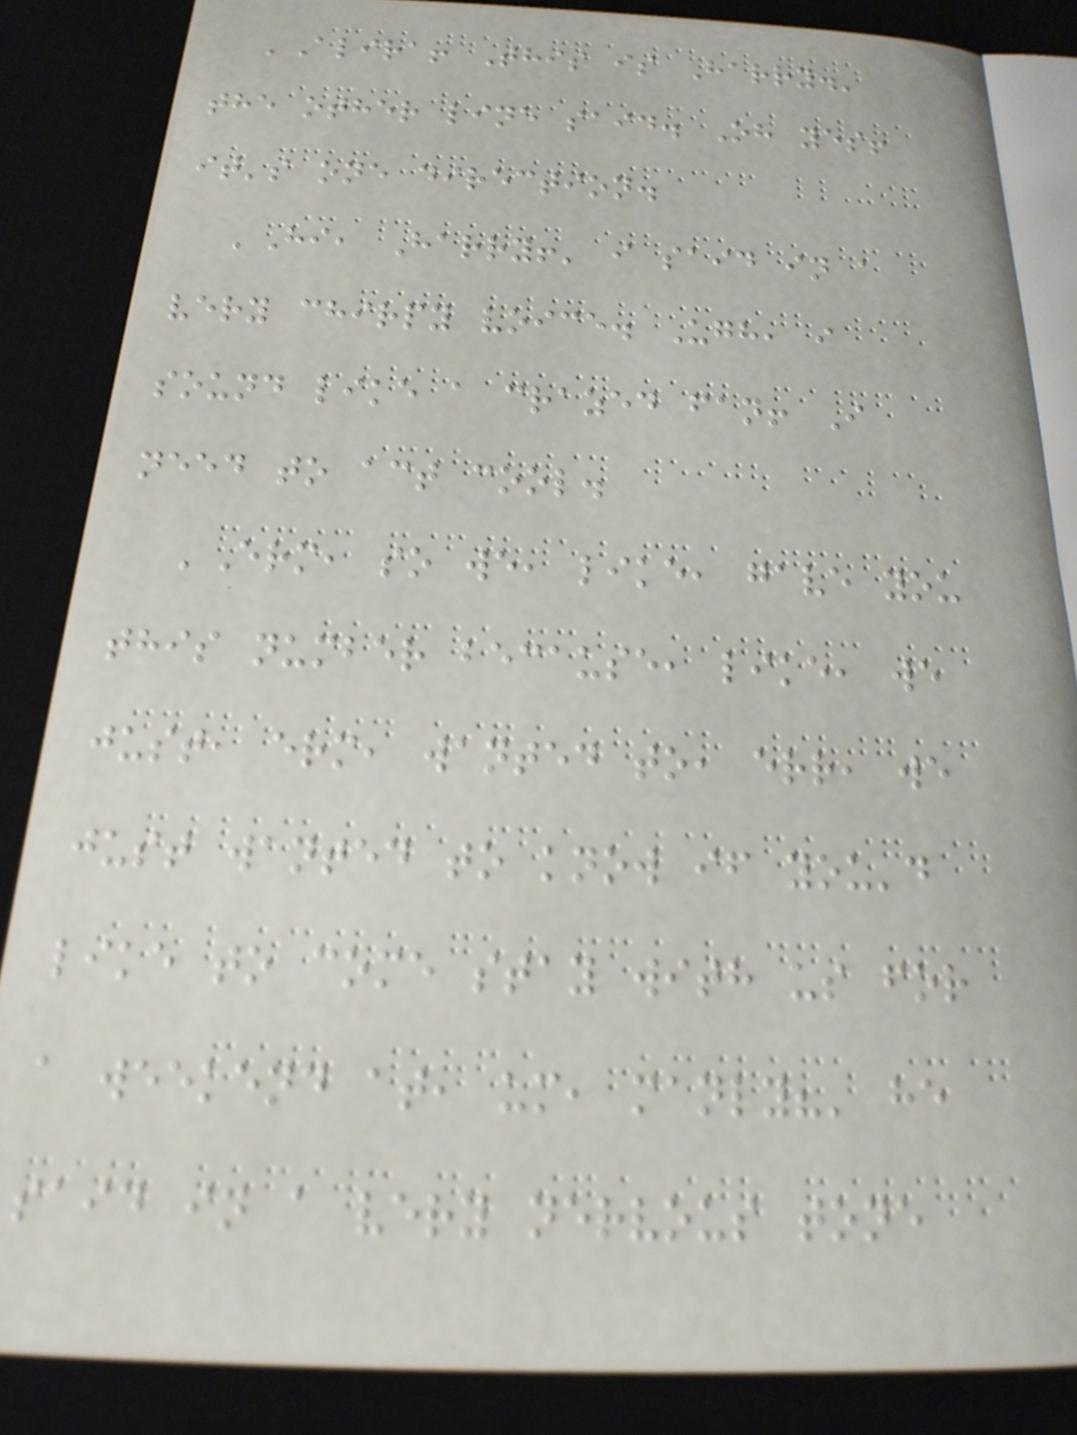'Alira! This is Harry.'
the other line said. Oh yes!
it's one direction.
'Hi, Harry!' i said in a
very chirpy voice. Ugh, i
sound like a crazed fan! I
need to act cool.
'Erm, so we, like, gave you
this number because, like, we
just, erm, wanted to, err, we
just wanted to know if you'd
like to come stay with us for
a weekend at, um, manly?' he
said in a very nervous tone
